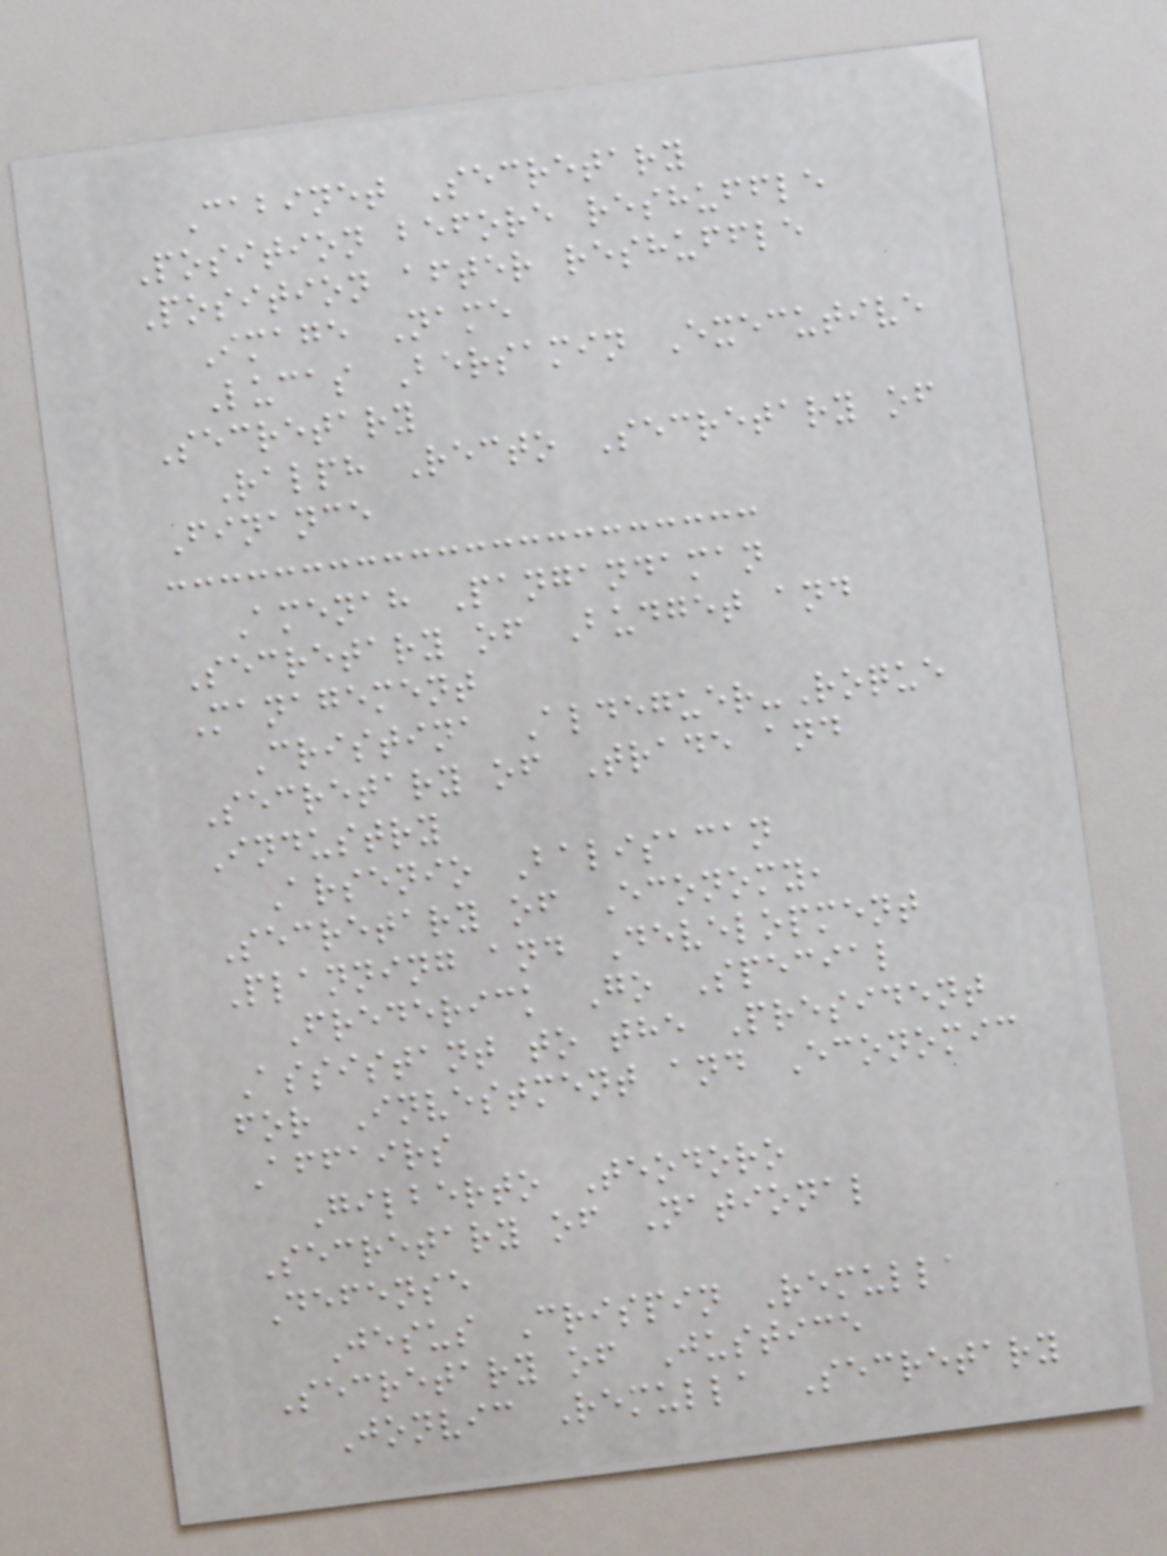Cabinet Secretary
Position before reshuffle
Position after reshuffle
Image Name
Lucas Bersamin Executive
Secretary
Ralph Recto Secretary of
Finance
Amenah Pangandaman
Secretary of Budget and
Management
Cristina Aldeguer-Roque
Secretary of Trade and
Industry
Arsenio Balisacan
Secretary of Economy,
Planning and Development
Frederick Go Special
Assistant to the President
for Investment and Economic
Affairs
Gilberto Teodoro
Secretary of National
Defense
Jesus Crispin Remulla
Secretary of Justice
Jonvic Remulla Secretary
